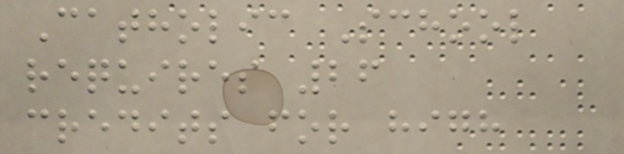Catholic School
requires 26
credits for high
